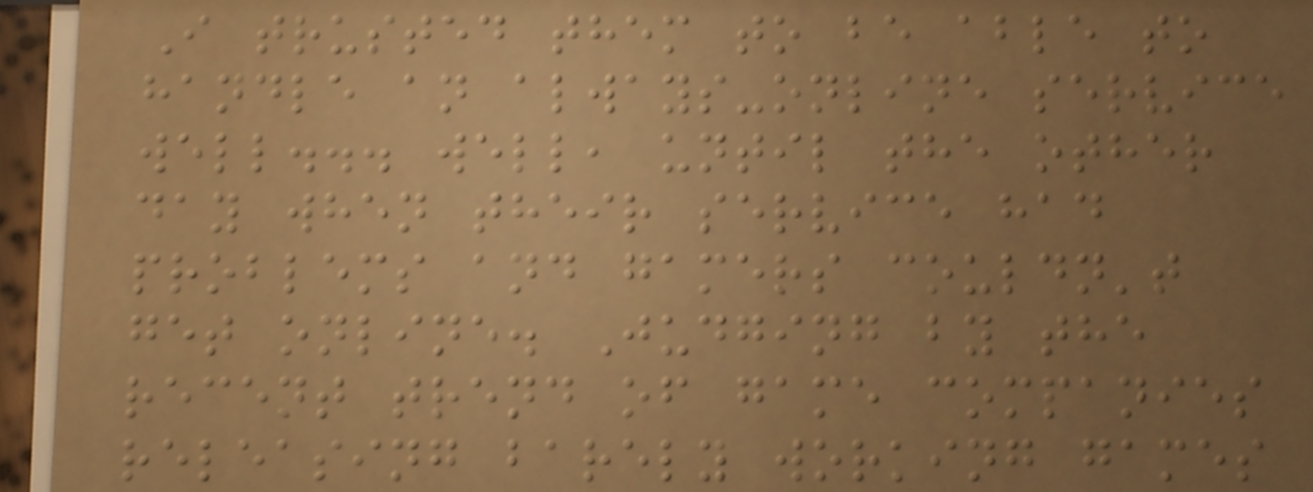I trusted them to be able to
handle an always-online service
well... well, until the other
day when their service had
problems and gamers couldn't
get online. Judging by the
recent trend of game companies
releasing barely working games
